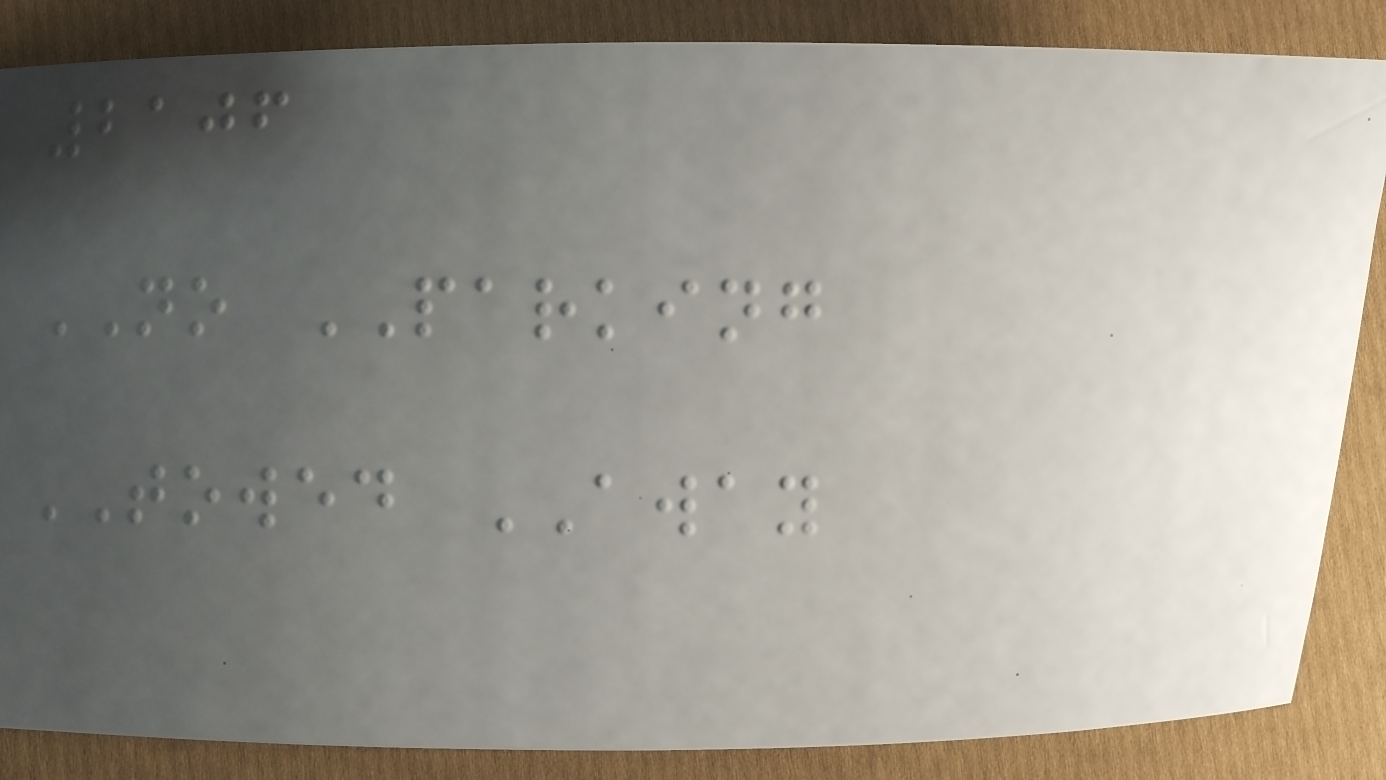2106
NO PARKING
TOWED AWAY
